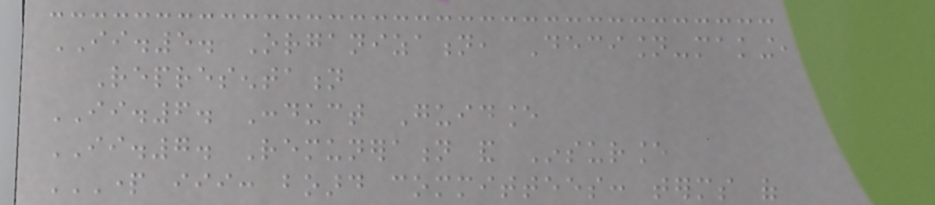II.5. Organization, Decision-making,
Representation
II.6. Conduct Guidance
II.7. Remuneration and Insurance
PART III: BOARD COMMITTEES: TERMS OF
